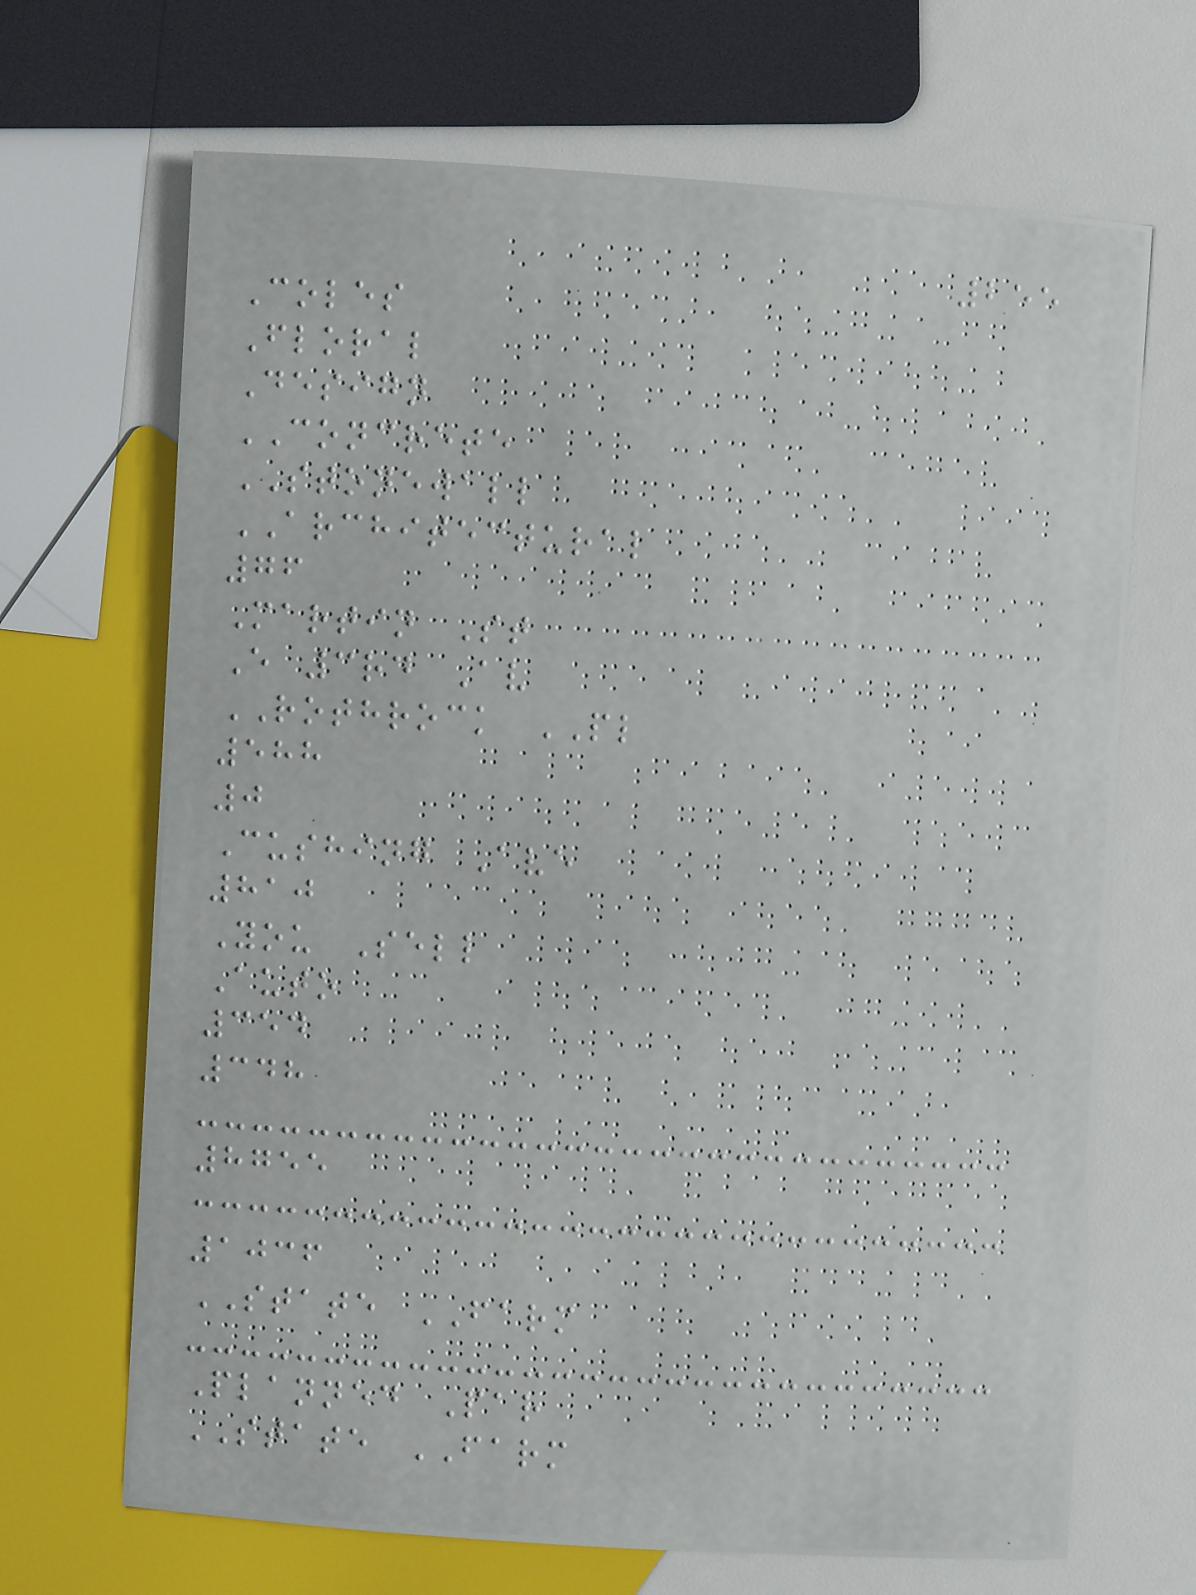255
Coles
Floral
Design
CONCRETE
STONEWALL
ARCHITECTURAL
76
Martin St
E 3rd Av
ROTHROCK PL
588
0
Cushing Ave
810
You Sell
Auto
354
348
8755
1036
STATE FARM
Planned Par
STATE FARM
